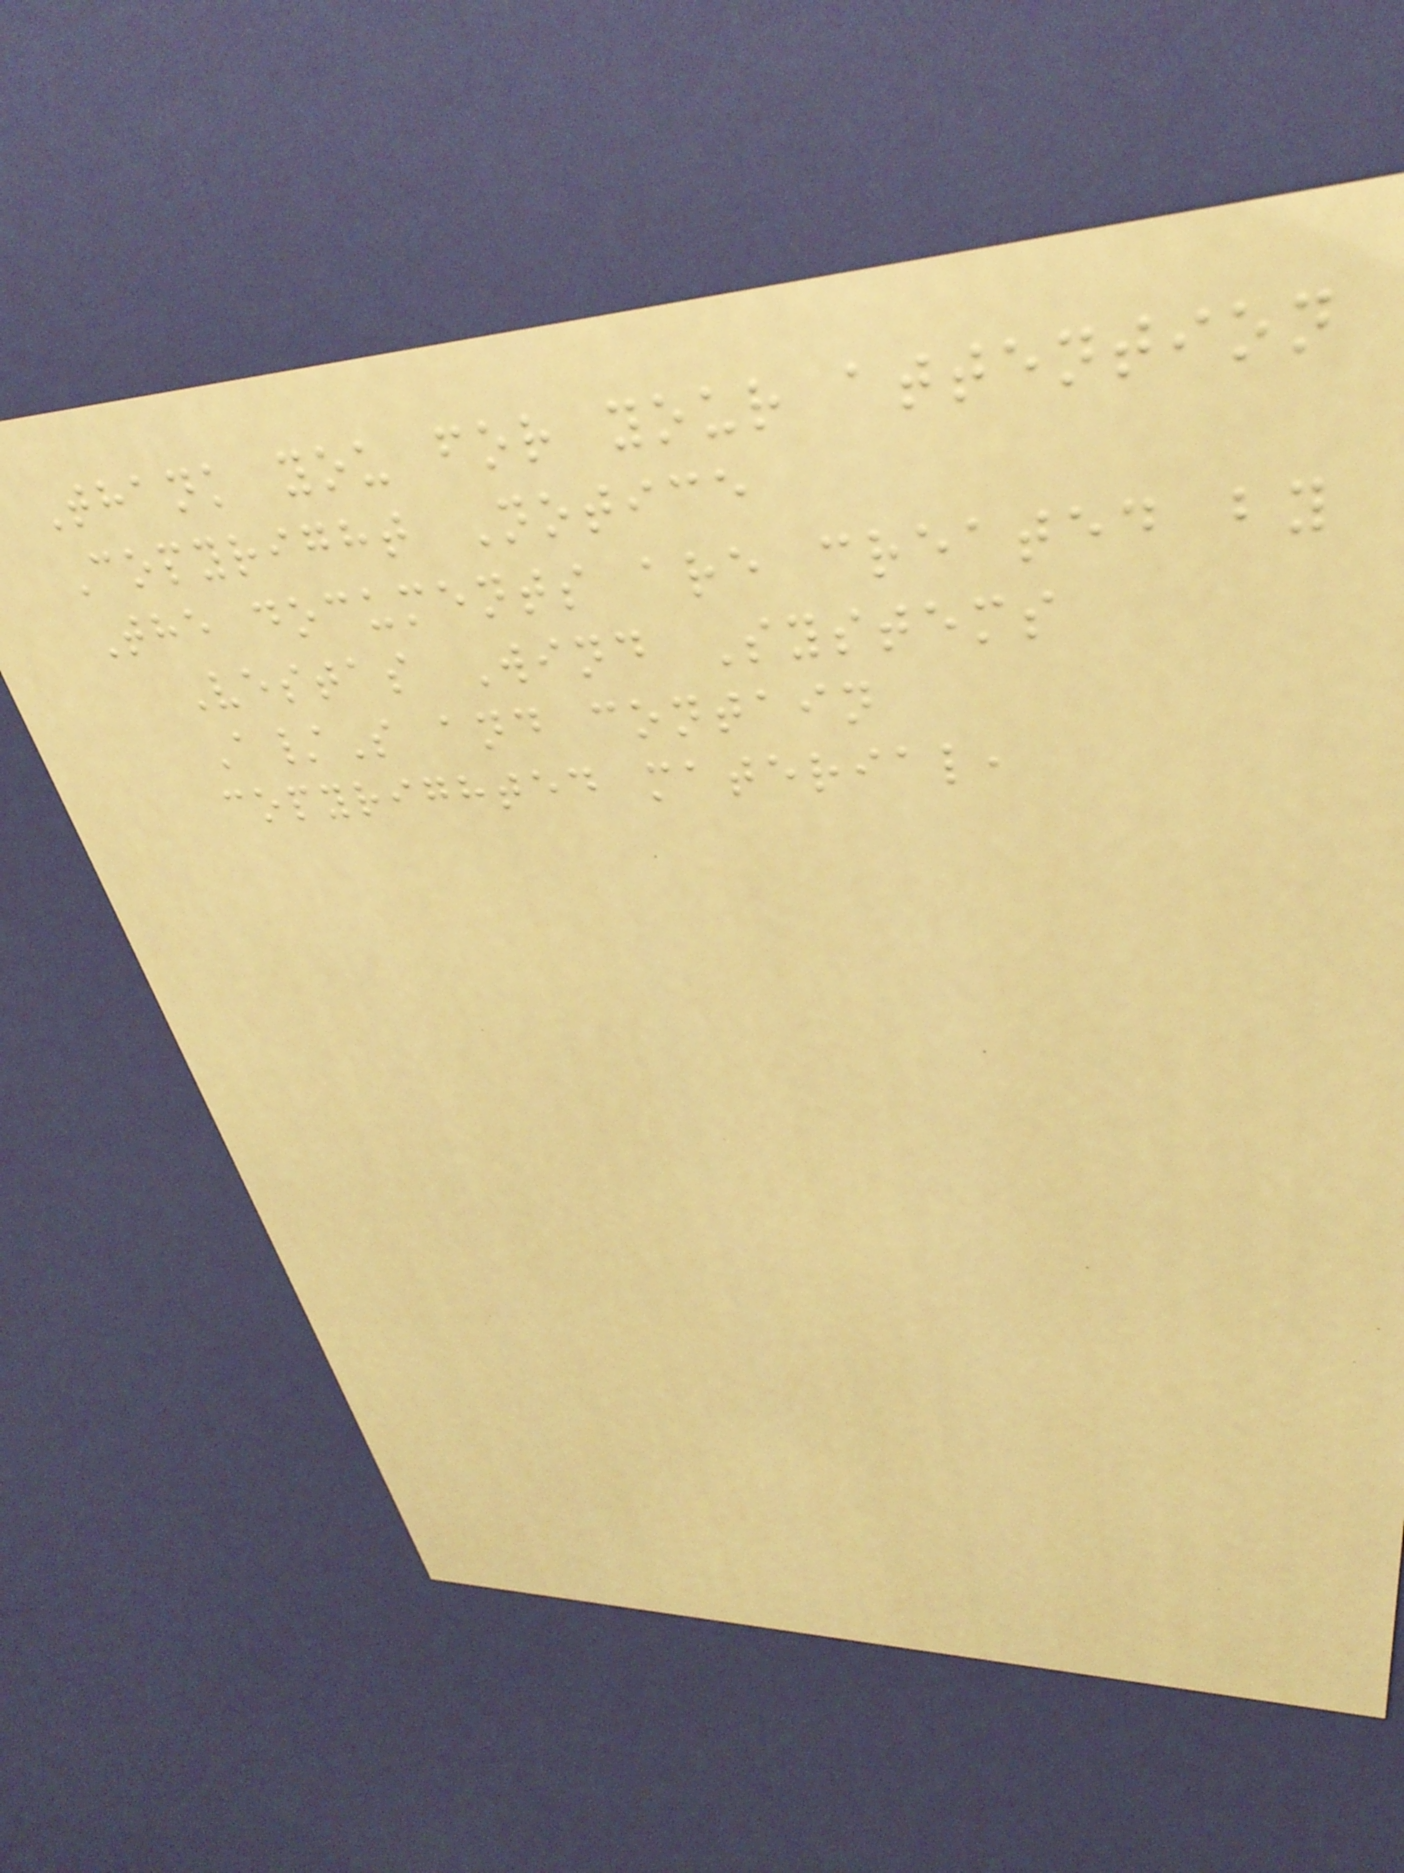Thank you for your attention
Copyright Notice
The documents are created by
Vestas Wind Systems
A/S and contain
copyrighted material,
